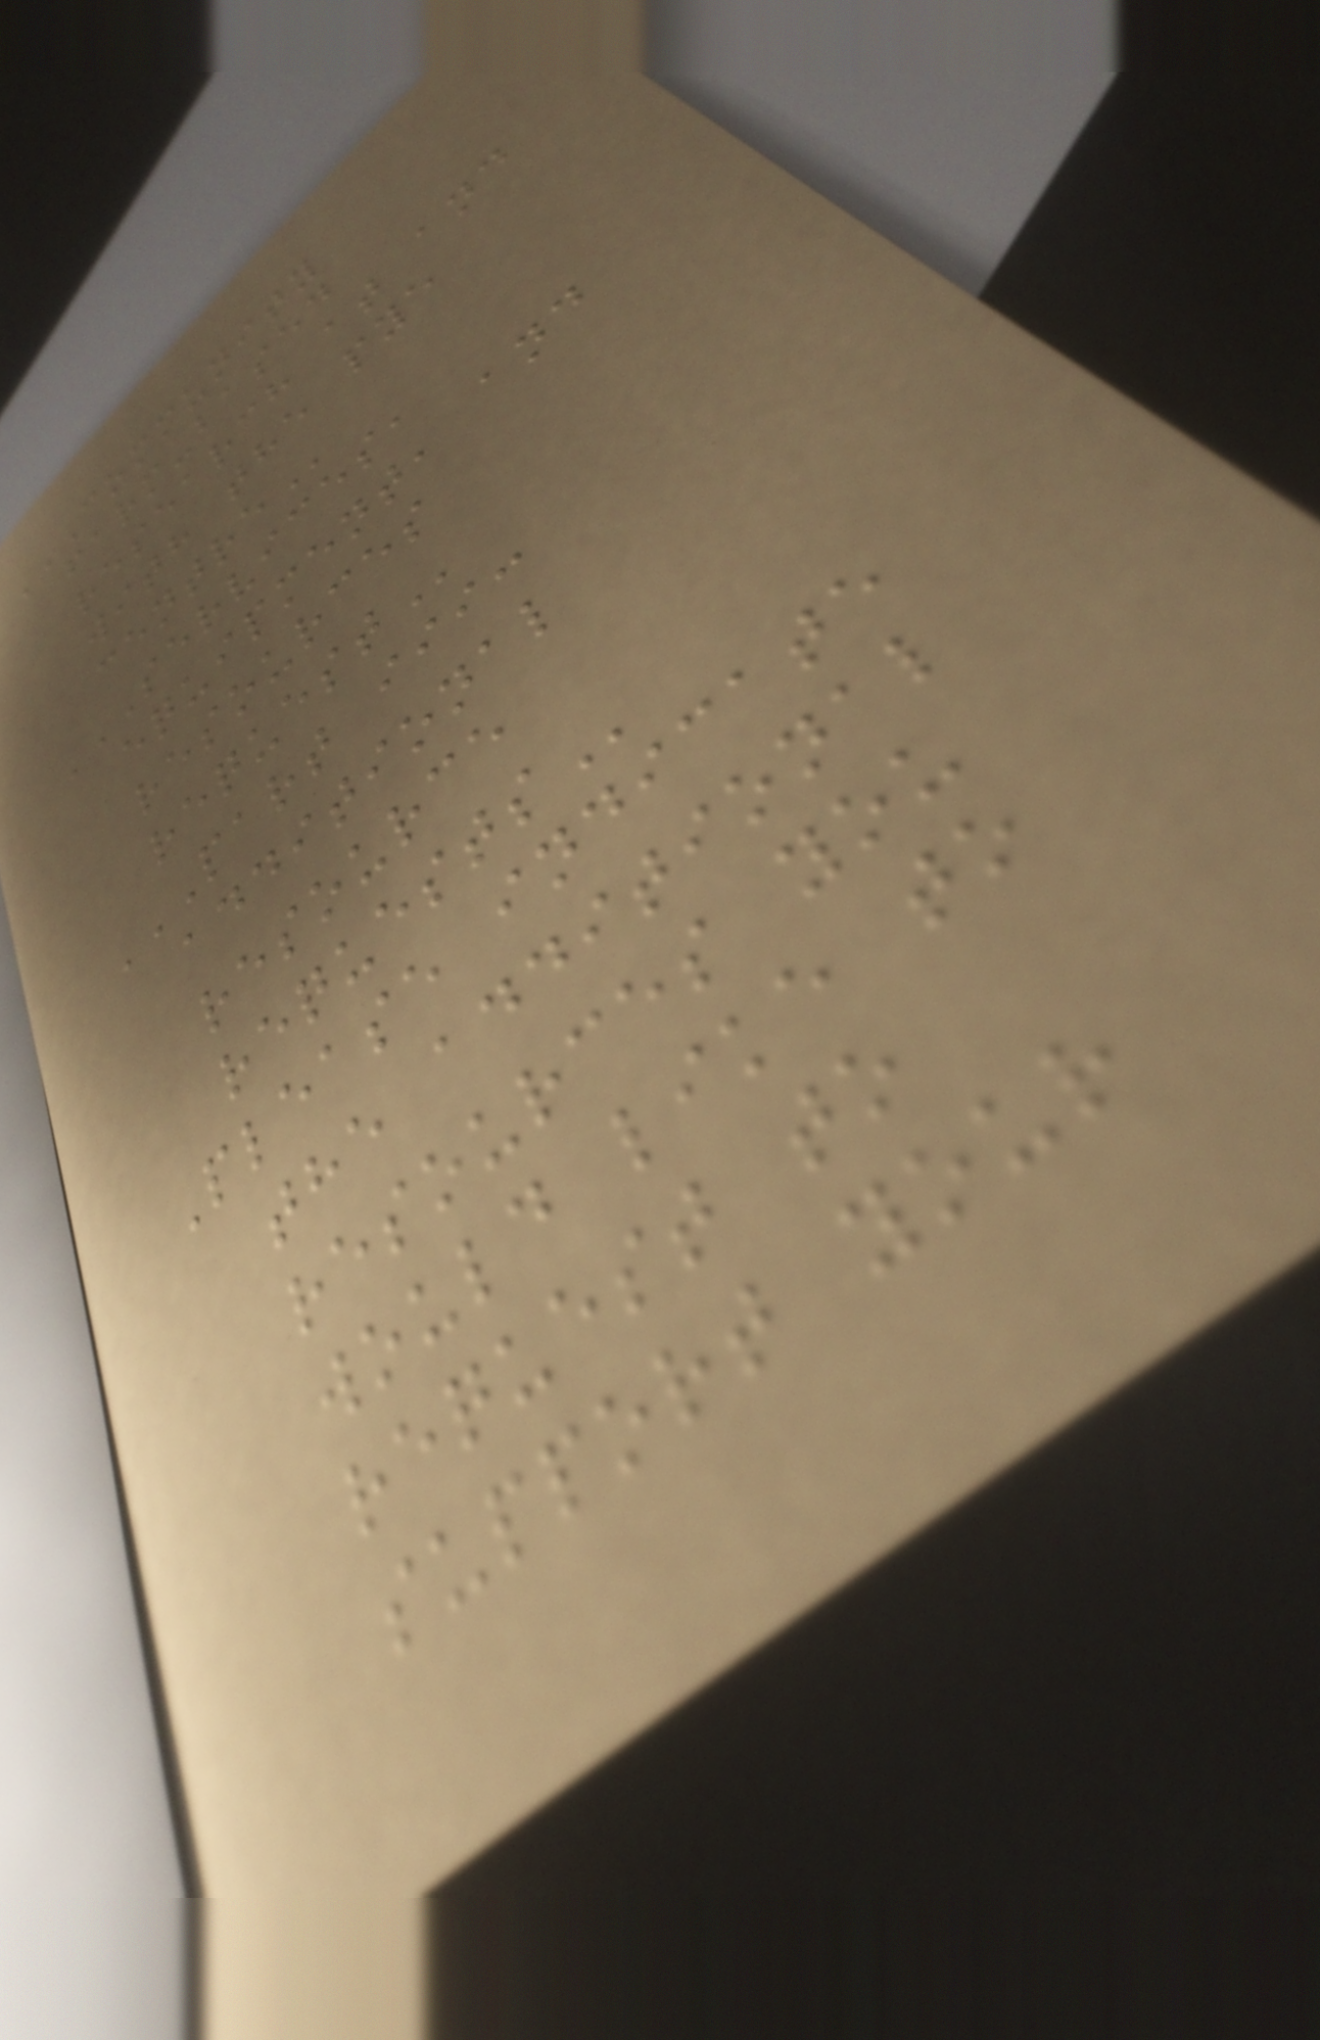COMMUNITY
FARM-BASED
RESEARCH AT AND
WITH THE PYE
CENTRE
SERVICES,
EQUIPMENT, AND
RESOURCES
REQUEST
PART III:
ADDITIONAL
RESOURCE
REQUESTS
Please indicate
the additional
resources you
would like to
request to
support your
